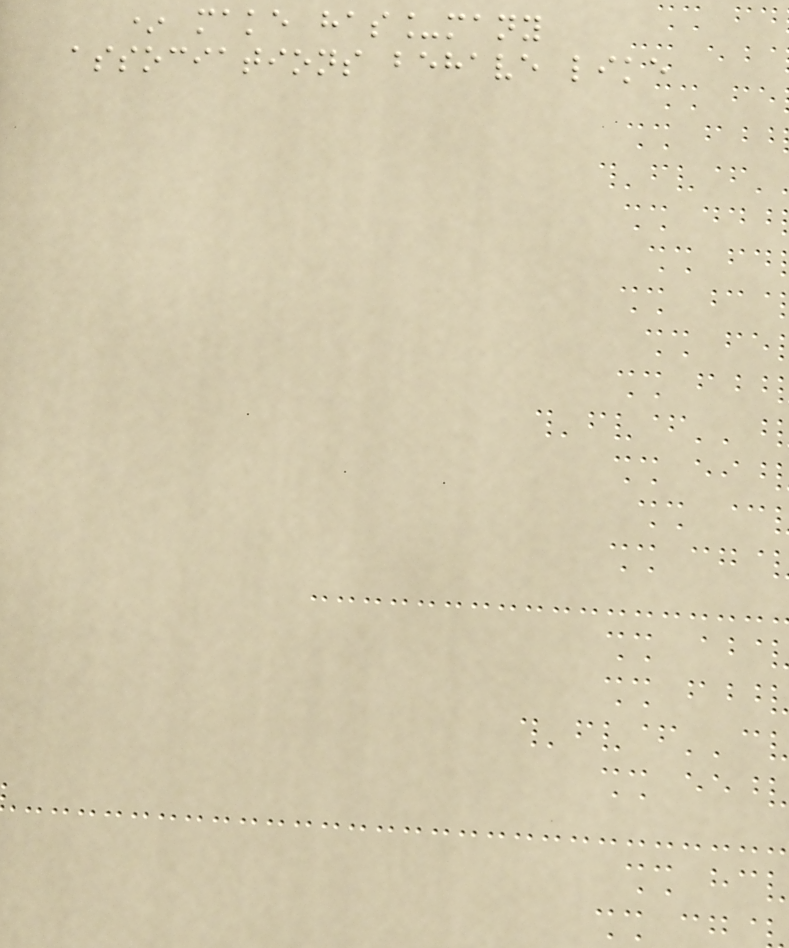* make has_many
associations behave like
